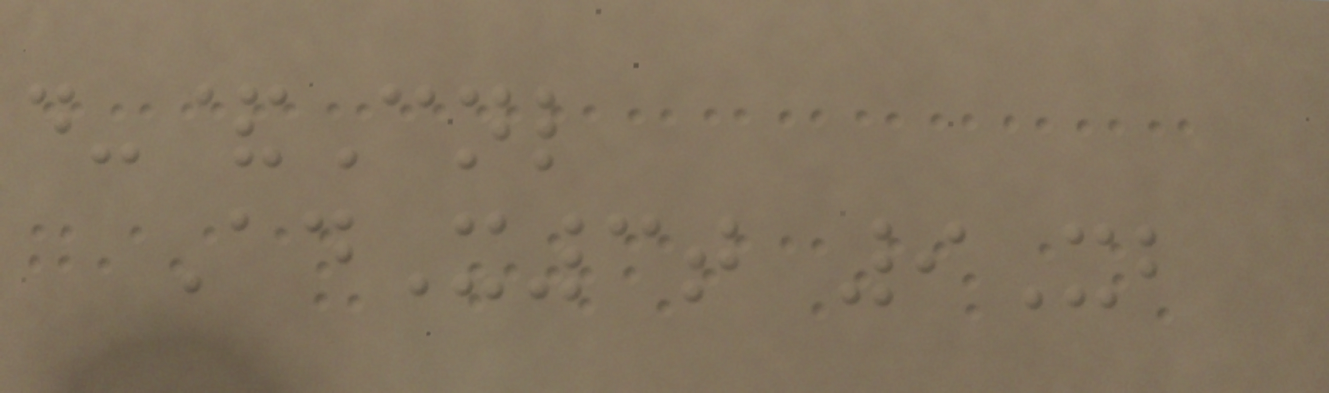d-&Cnl
AdX3t 9Xb
